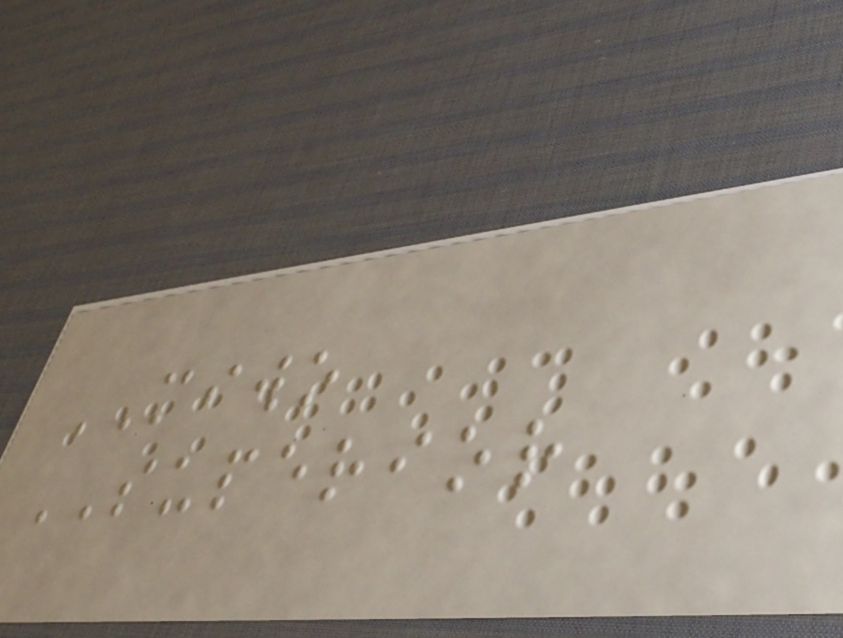MIWO
SUPERIOR
